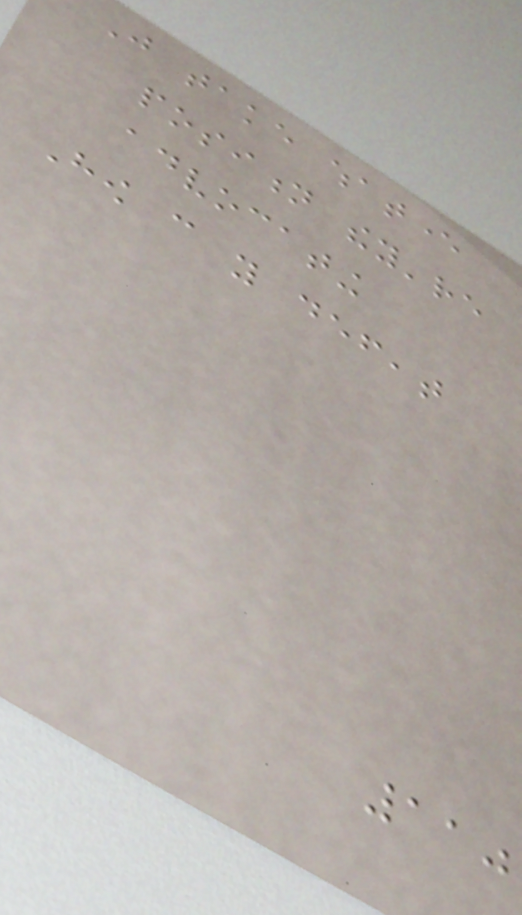Just take whatever
position they're
advocating
How can you defeat
110
